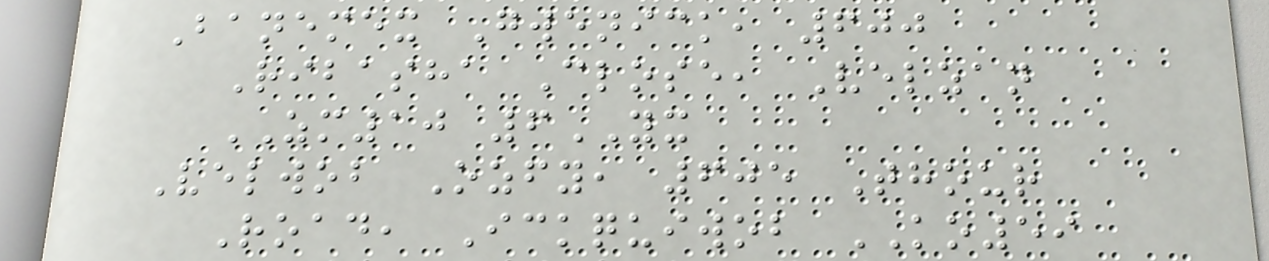Banemex Gwenick, 600
Ribasha Close, Velzan
ZM10 6YX
Velwob Ozfy, 605 Thour
Road, Ickquiwob KO59
